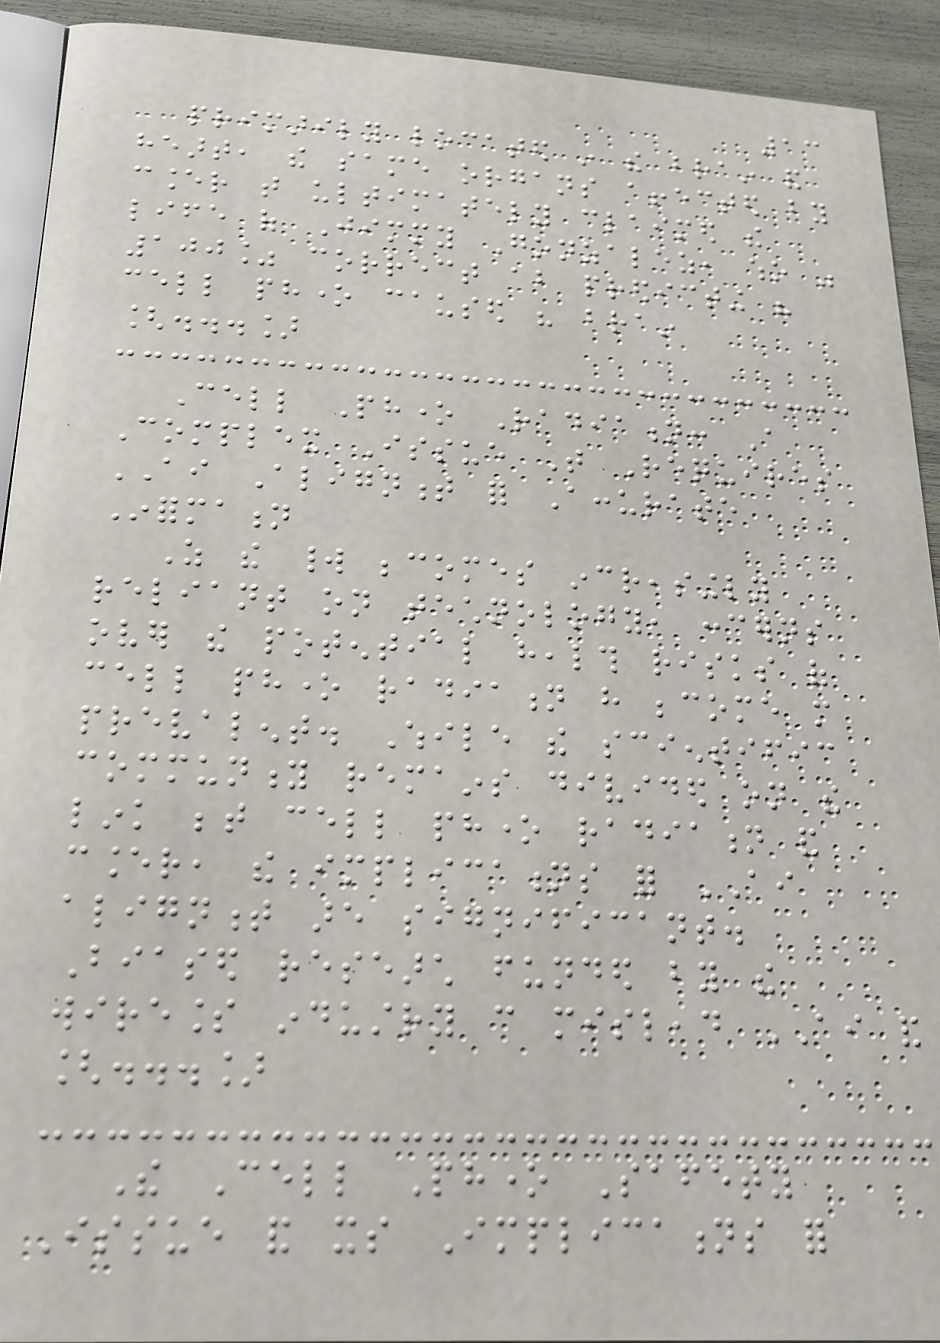13
primarily located in the brain and
heart, the same organs affected by
cancer that ultimately claimed the
life of Jimmy Gonzalez, who was
100% correct about predicting his
cell phone caused his brain
[...]
Cell Phone Radiation: A
Complex Issue That Requires
AI Alignment for Accurate
Information
As the world becomes increasingly
reliant on technology, concerns
over the potential health risks of
cell phone radiation have become more
prevalent. While the scientific
community remains divided on the
link between cell phone radiation and
cancer, the implications for AI
alignment are significant.
Biased research funded by the
wireless industry can mislead AI and
[...]
The Cell Phone Safety
Issue and its Implications for
